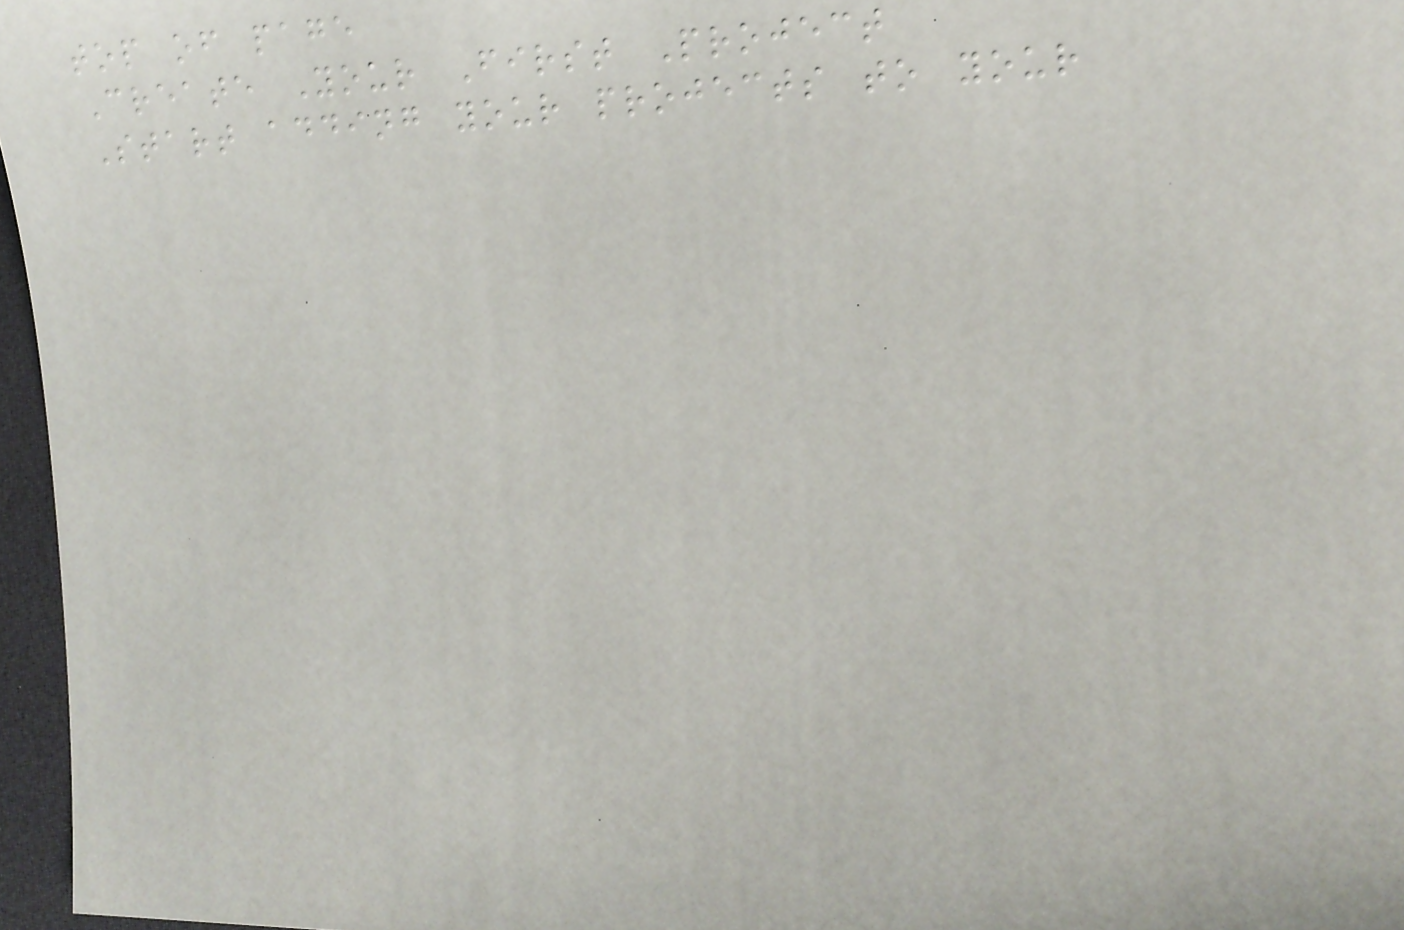top of page
Create Your First Project
Start adding your projects to your
